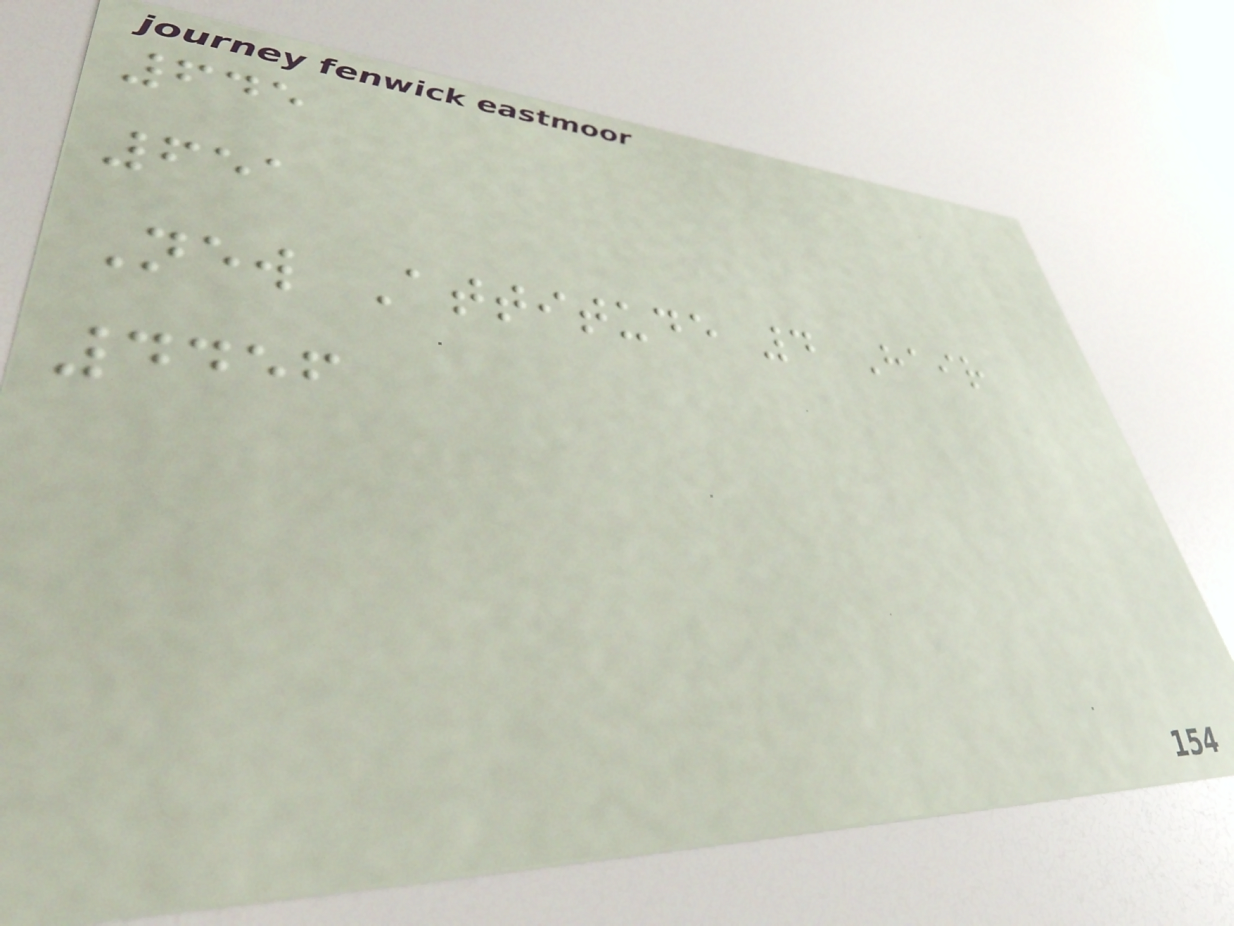645
651
New Attitude 4 Hair
4456
